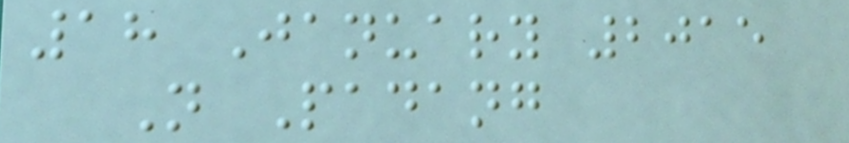18 January 2015
N Padang
